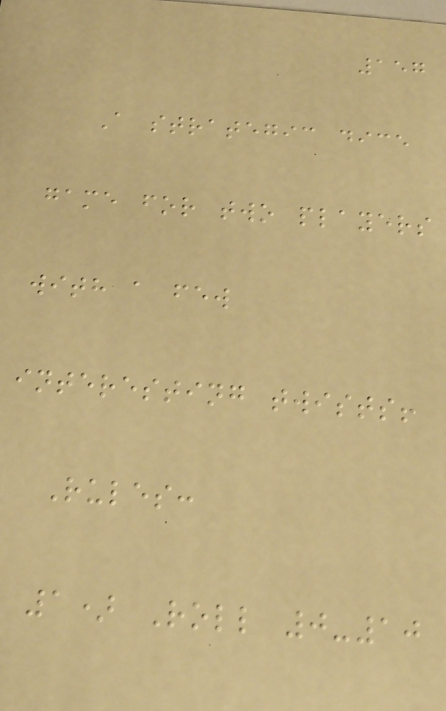157
A strategic dice
game for two players
with a few
interesting twists!
Rules:
1) Roll 0-10
